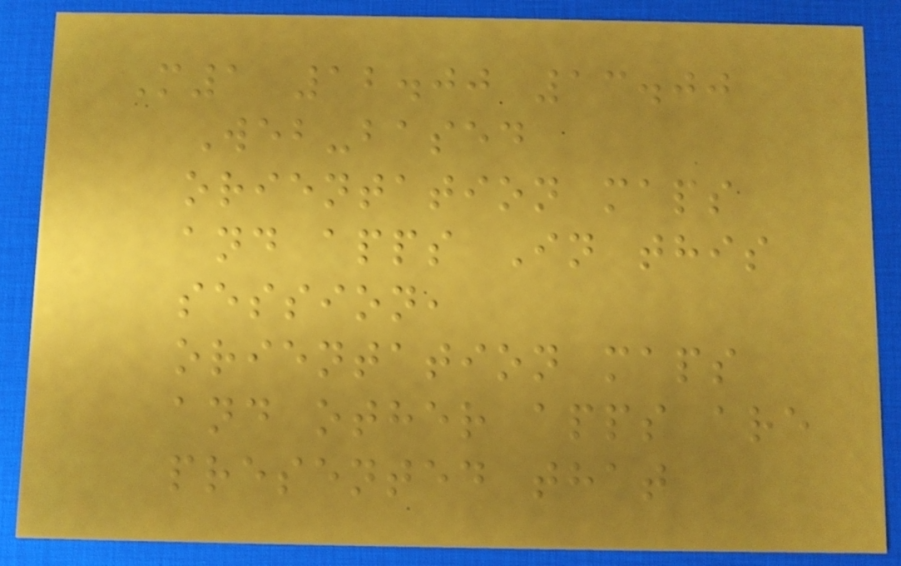M1 12.00 13.00
Web-based
orientation maps
and apps In this
session,
orientation maps
and other apps are
presented that
